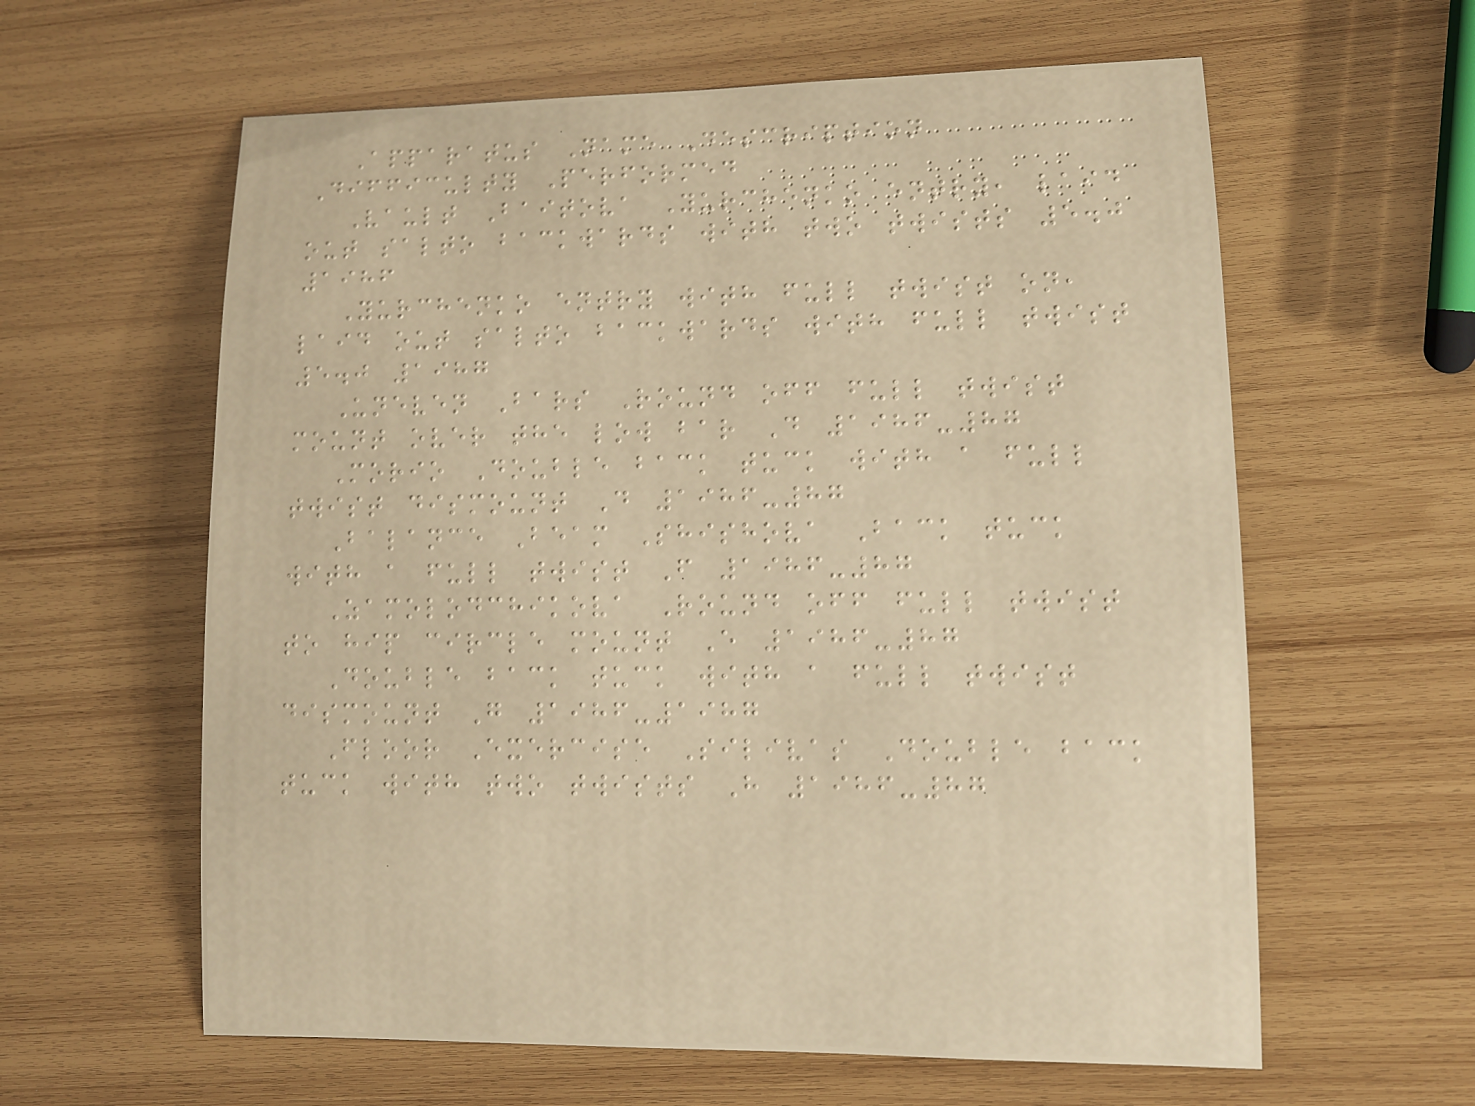Apparatus Name Description
Difficulty Performed
Vault Baitova Yurchenko entry, laid
out salto backwards with two twists 5.0
1986
Yurchenko entry with full twist on,
laid out salto backwards with full twist
5.0 1987
Uneven Bars Round off full twist
mount over the low bar D 1986-87
Morio Double back tuck with a full
twist dismount D 1986-87
Balance Beam Shishova Back tuck
with a full twist F 1986-87
Zamolodchikova Round off full twist
to hip circle mount E 1986-87
Double back tuck with a full twist
dismount G 1986-1987
Floor Exercise Silivas Double back
tuck with two twists H 1986-87
